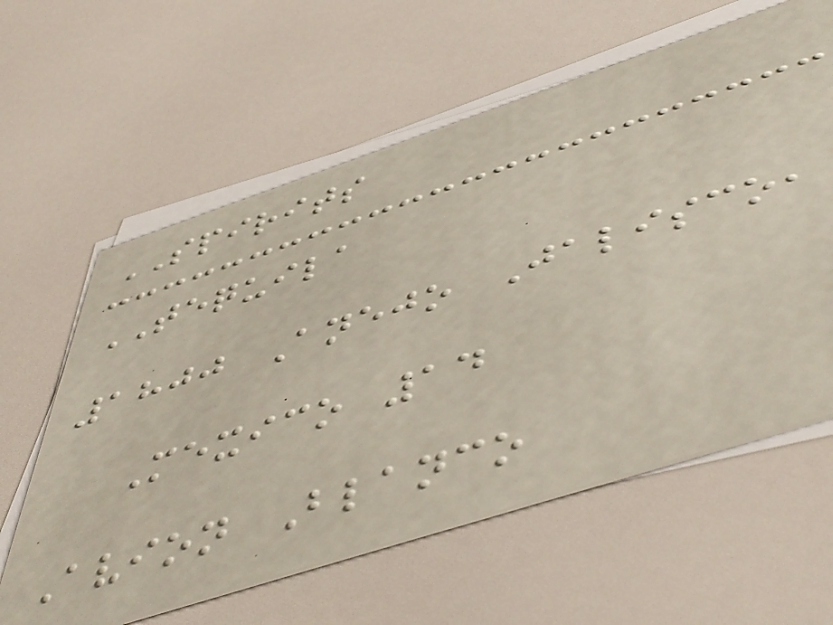SPIRITS
TEQUILA
1800 Anejo Jalisco,
Mexico 14
Avion Blanco
